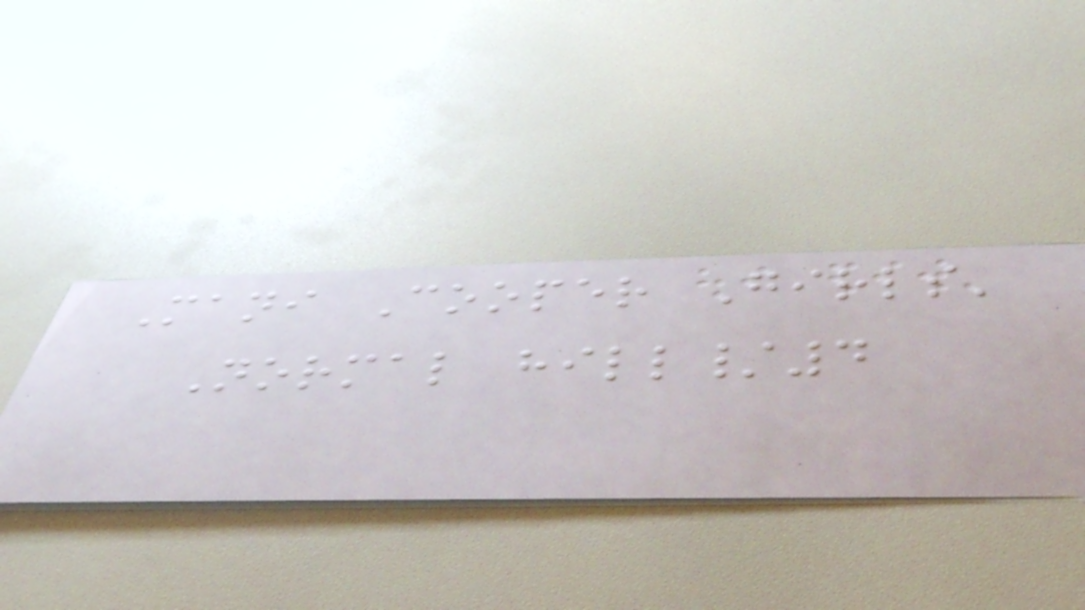Mani Cooper Girls'
Normal hill/4
